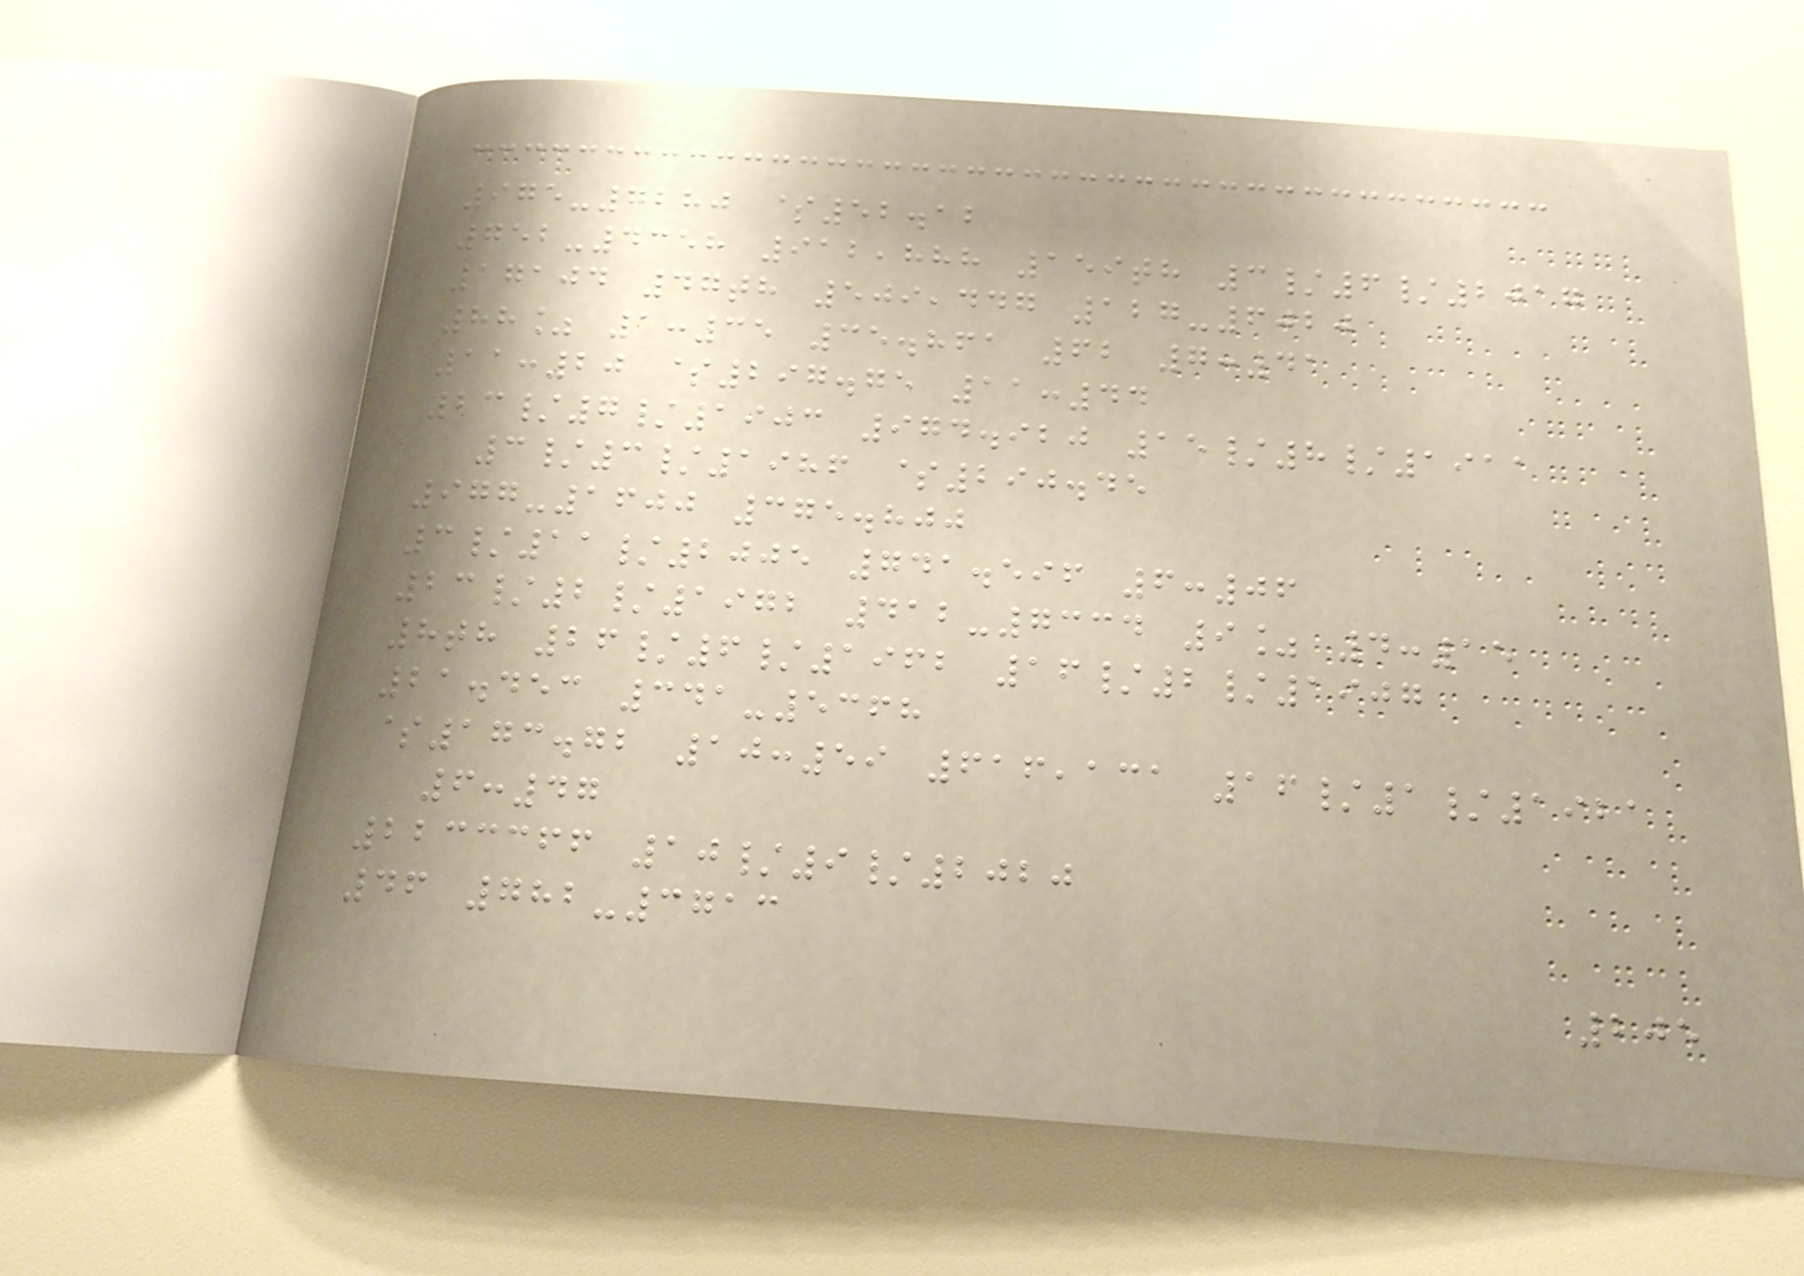975-7280 $52.12
752-4358 912,888 159th 3/6/2017
17104 47th 509,447 127-6020
88% 1:35 35.861 62 7:41
11:20 $297.75 11:44
23/7/1903 974.920 15/8/1911
3/3/1986 $290.45
977-1600 375.800
3/11/2005 741.596 6:06
23/2/1972 412-7334 9% 4:15
8th 26/6/1962 16/2/1907
21.453 341-5368
$173.72 10:59 616,131 16/1/1921
6:47
2233366 10/9/2020
46 782-3713
205
